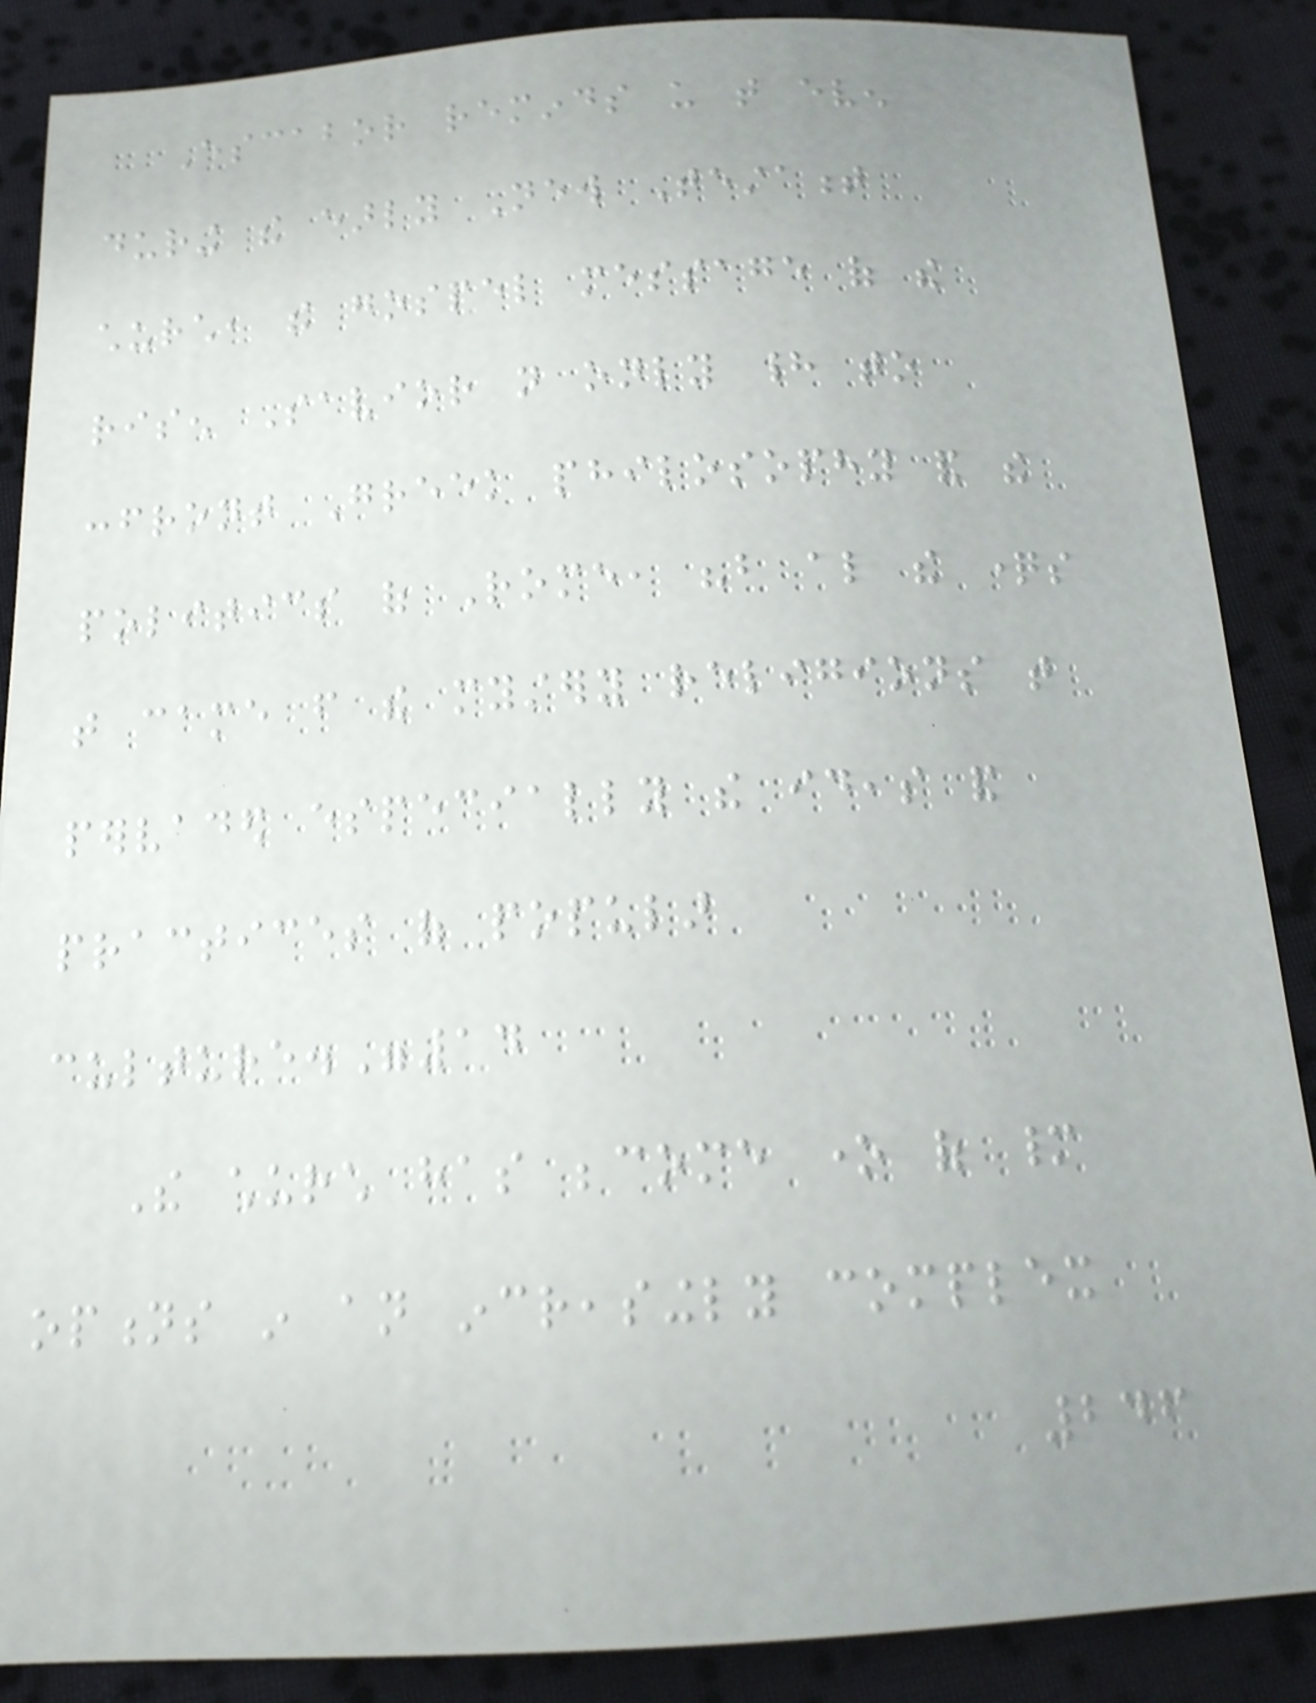Escabor reminds us that even
during the early New Testament
church, the gospel message of the
risen Savior not only had to
confront Greek philosophy and the
politics of Rome, "but also the questions
that came from the mystery religions that
pervaded especially the ideas and
practices of popular
culture."14
The church has become one of many
options in an increasingly complex
246
